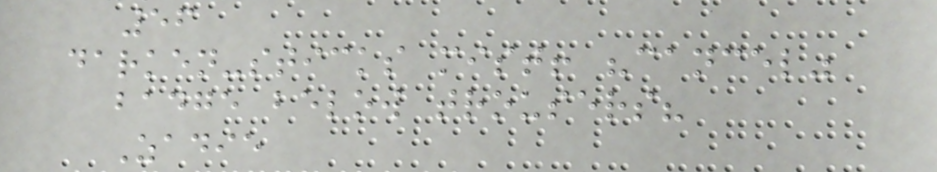56
darken-sticks mist! "cancel"
badge below trousers?
Zadie
